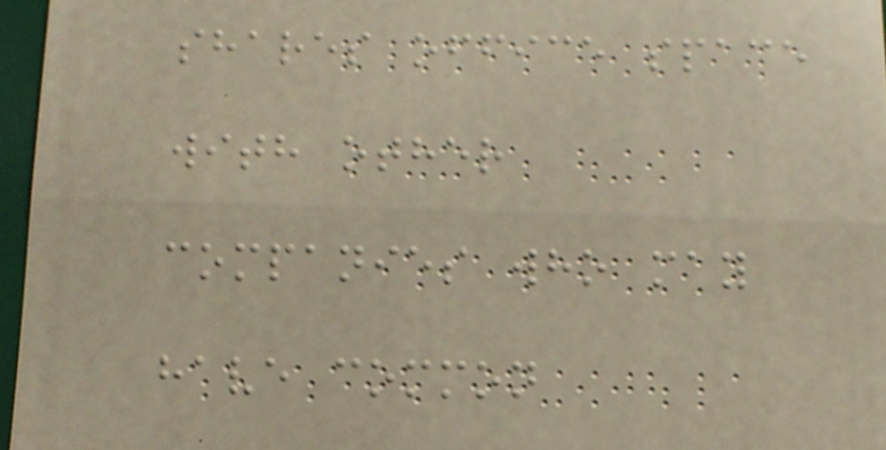shares office space
with other
companies who may
have common
